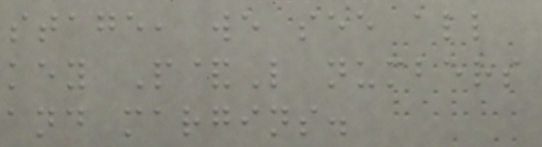stage, we see all
key P&L numbers
and margins.
